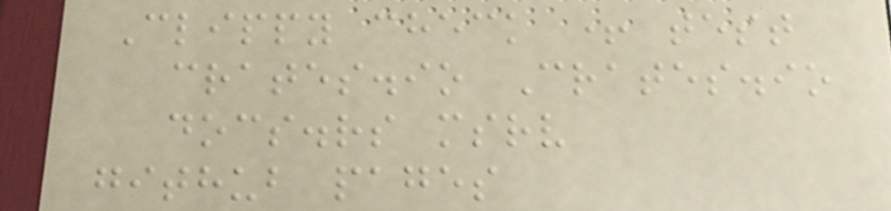Clippy check + test
crates.io Crates.io
docs.rs msrv
github pages
